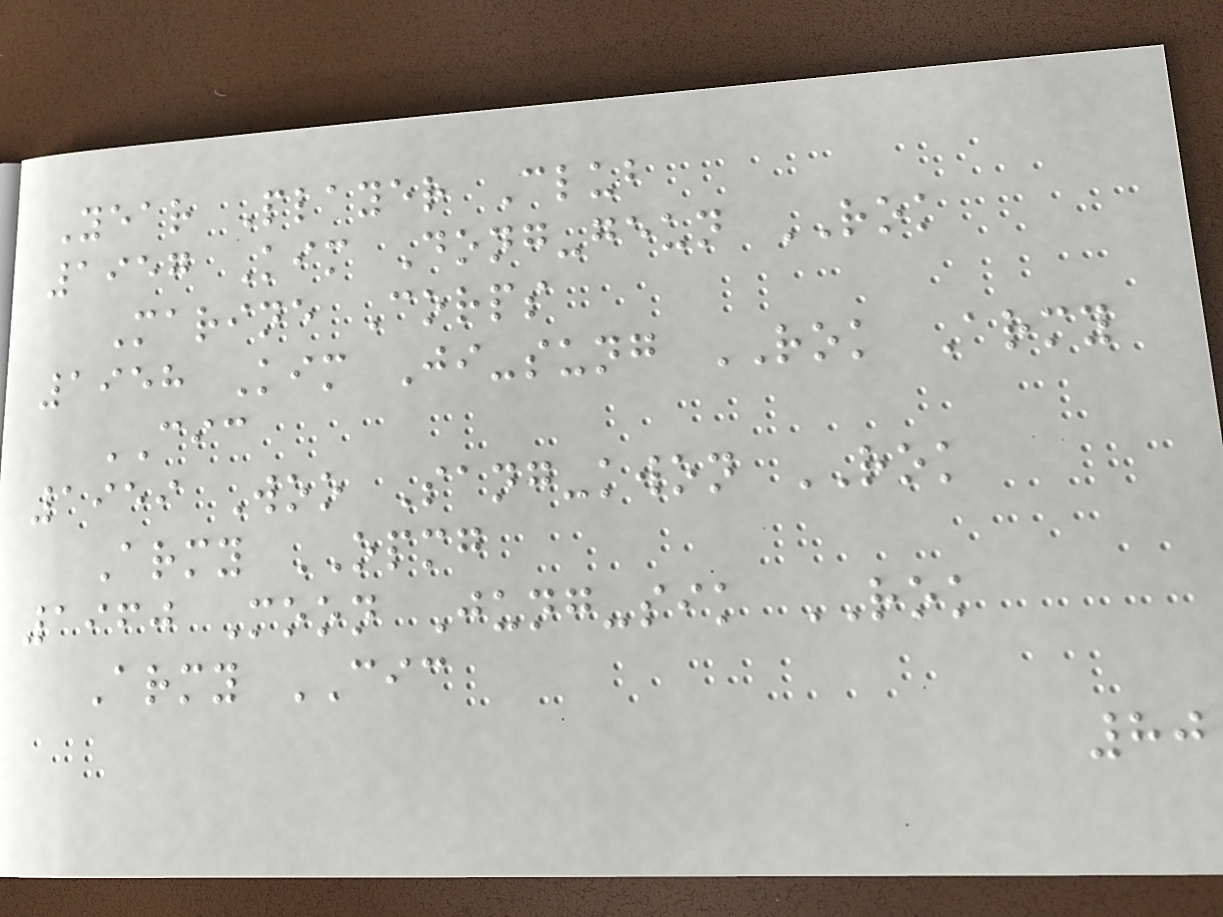Year Player Club
1957 Kim Dong-geun ROK
Marine Corps
1958 Kim Ji-sung ROK Army
CIC
1959 Woo Sang-kwon ROK
Army OPMG
1960 Moon Jung-sik ROK
Army CIC
80
